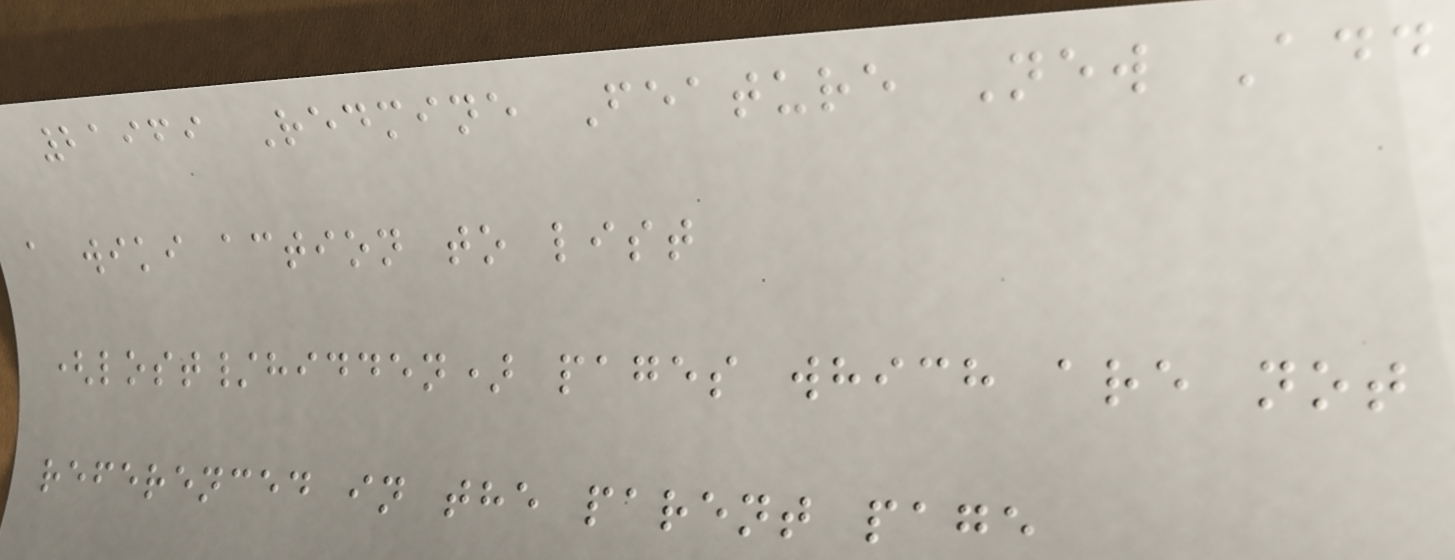21969 Redmine Feature New Add
a wiki action to list
(lost/hidden) pages which are not
referenced in the parent page
